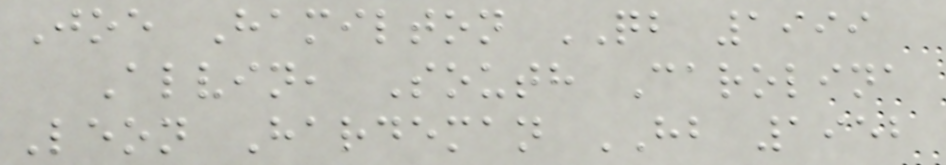Joe Hamilton QB 1999
Alvin, South Carolina
Leon Hardeman HB 1952
